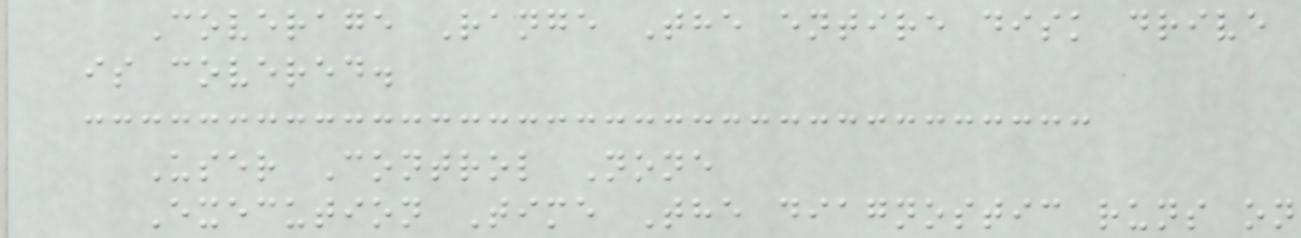Coverage Range The entire disk drive
is covered.
User Control None
Execution Time The diagnostic runs on
